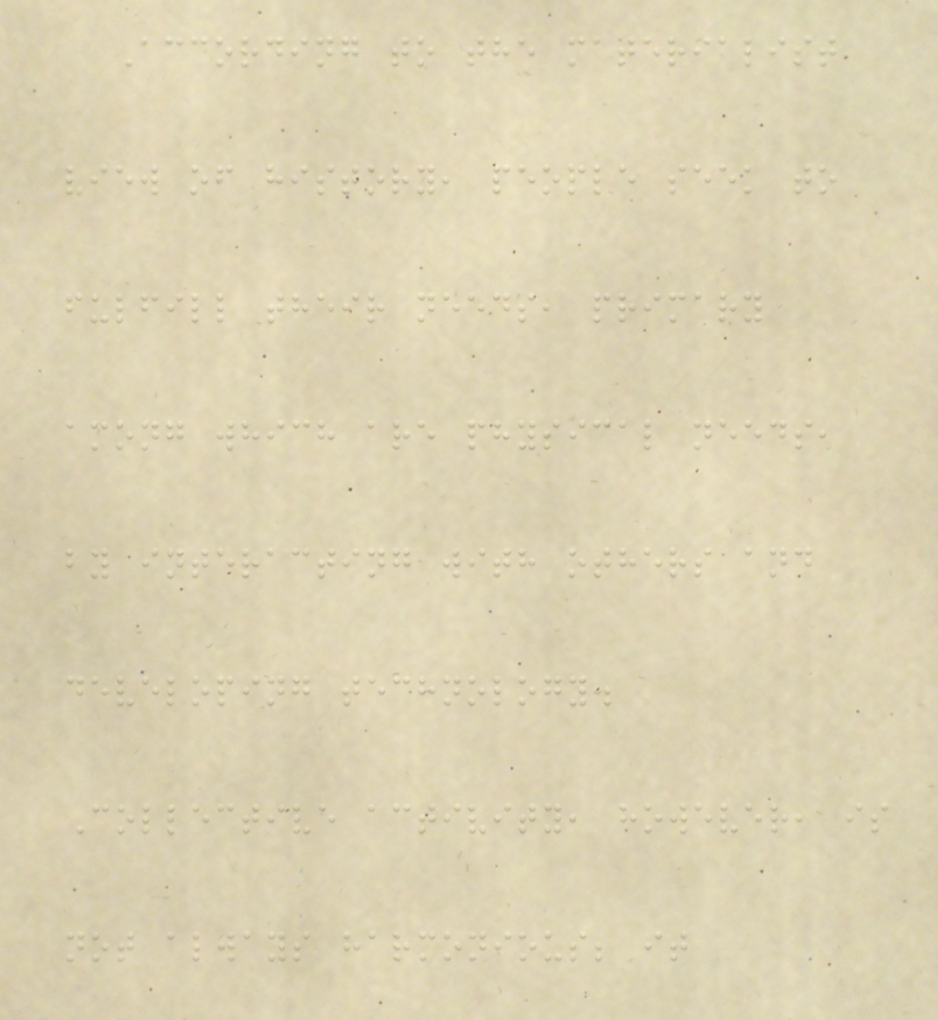According to the materialist
view of history, people seek to
fulfill their needs, primary
among which are physical needs,
by interacting with others and
developing technology.
Collective activity, however, is
not always harmonious; it
